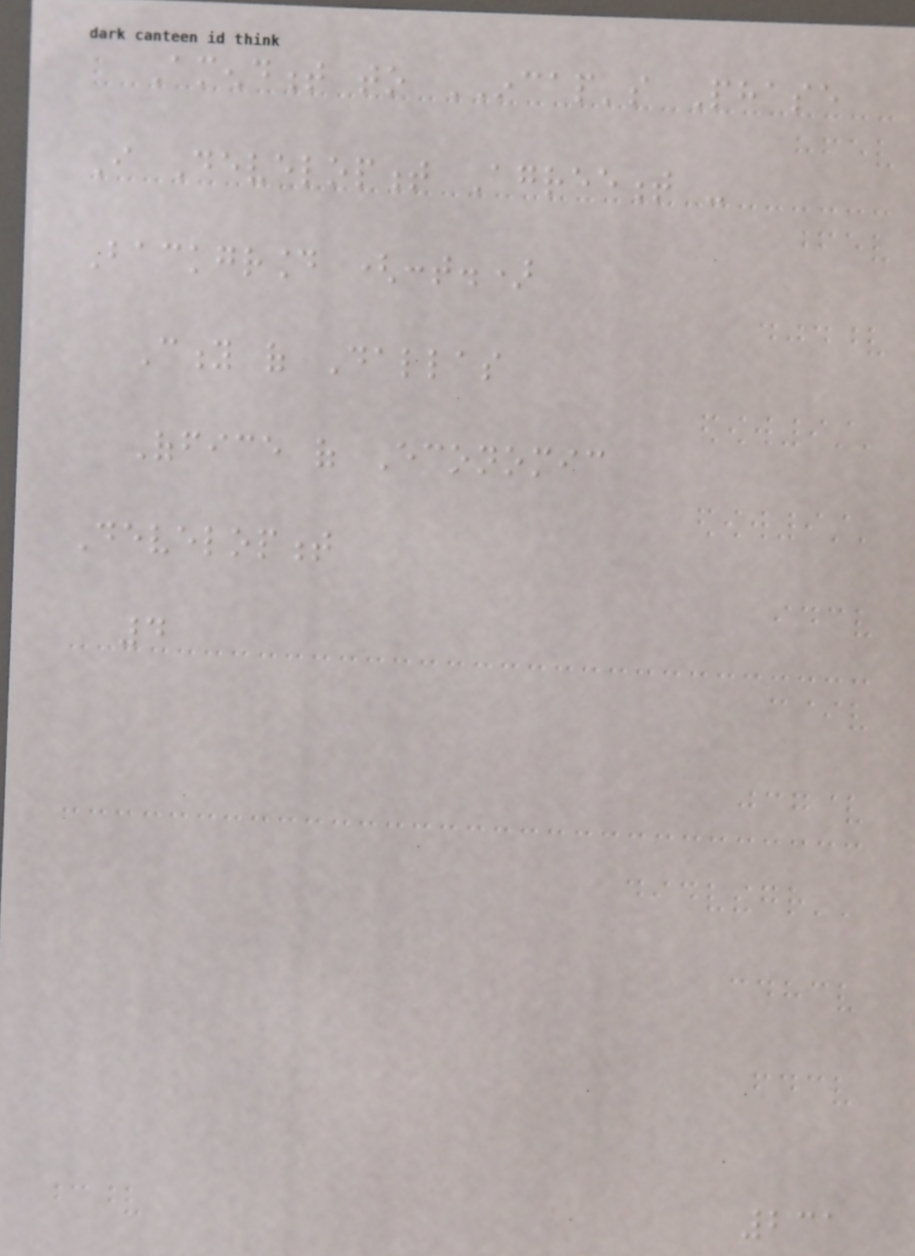Amendment to INCAP's Phase
I Development Agreement -
Background (cont.)
City of Dallas
Office of Economic
Development
4
231
